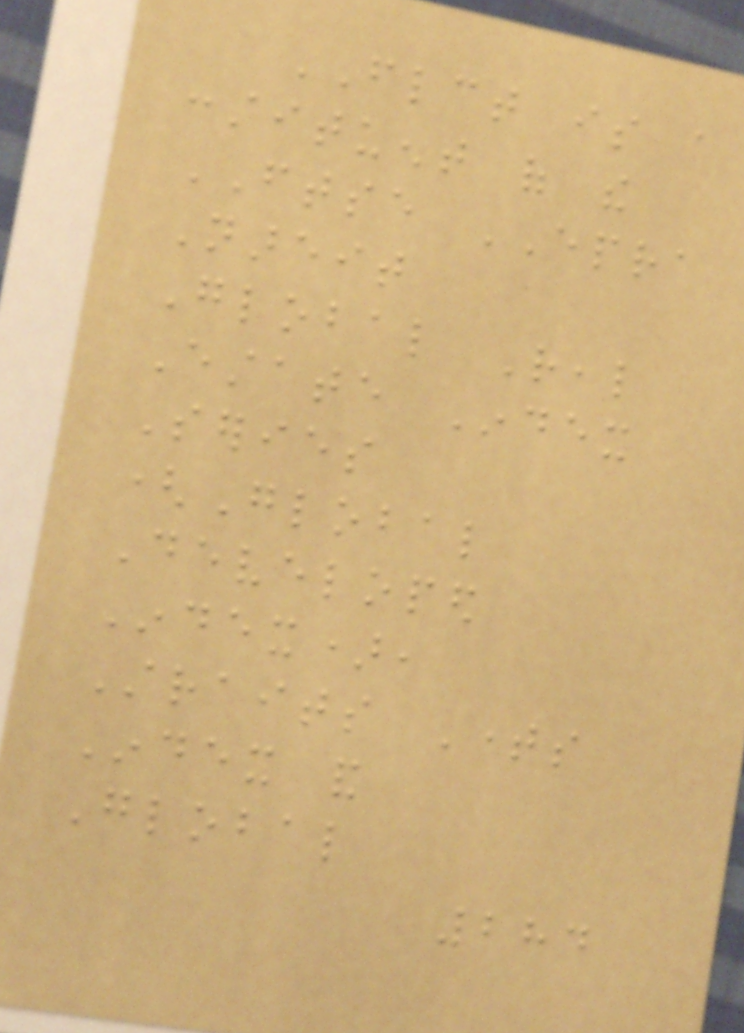FLCT is a
constituent of the
FTSE EPRA
Nareit
Global Real
Estate Index
Series
(Global
Developed
Index),
Straits Times
Index and
Global
284
